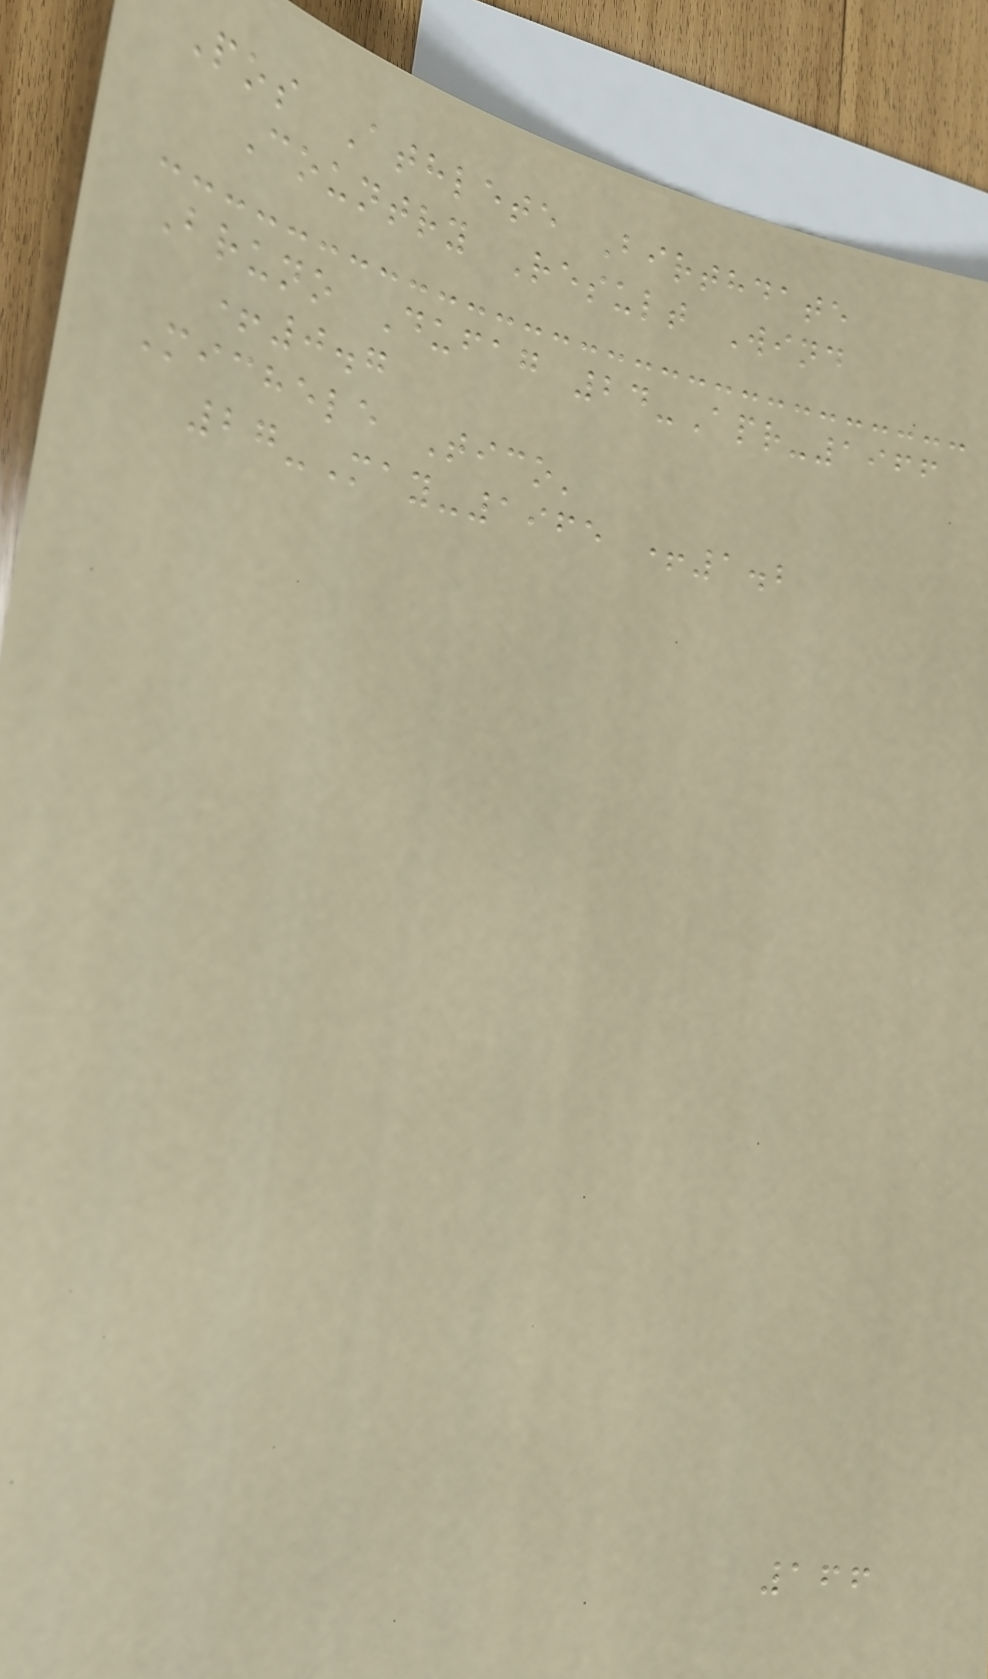Pos Athlete Birthdate
Country Result Wind
Bruno Dufag 24-Apr-1966
+0.7
Michele Tico'
27-May-1965 +1.2
166
